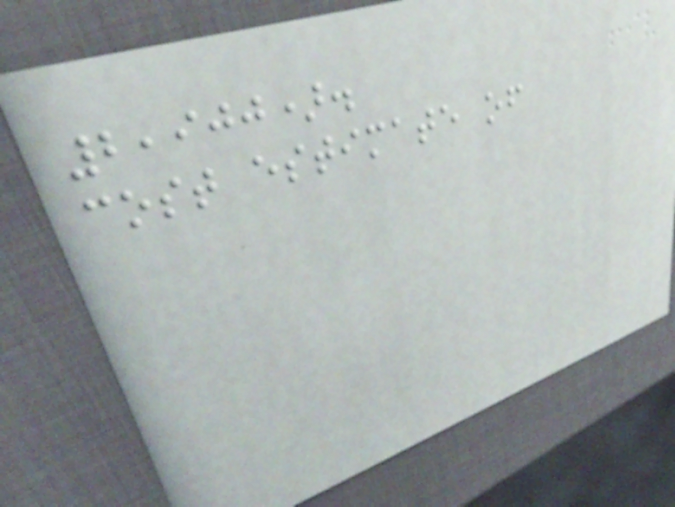2,900).
cost estimate of
